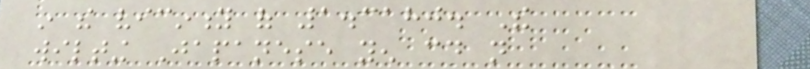in the vicinity of 1.3180. The
wilting Japanese yen could not
